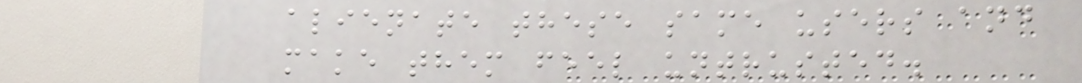alienate these same users and
make them feel untrusted.
